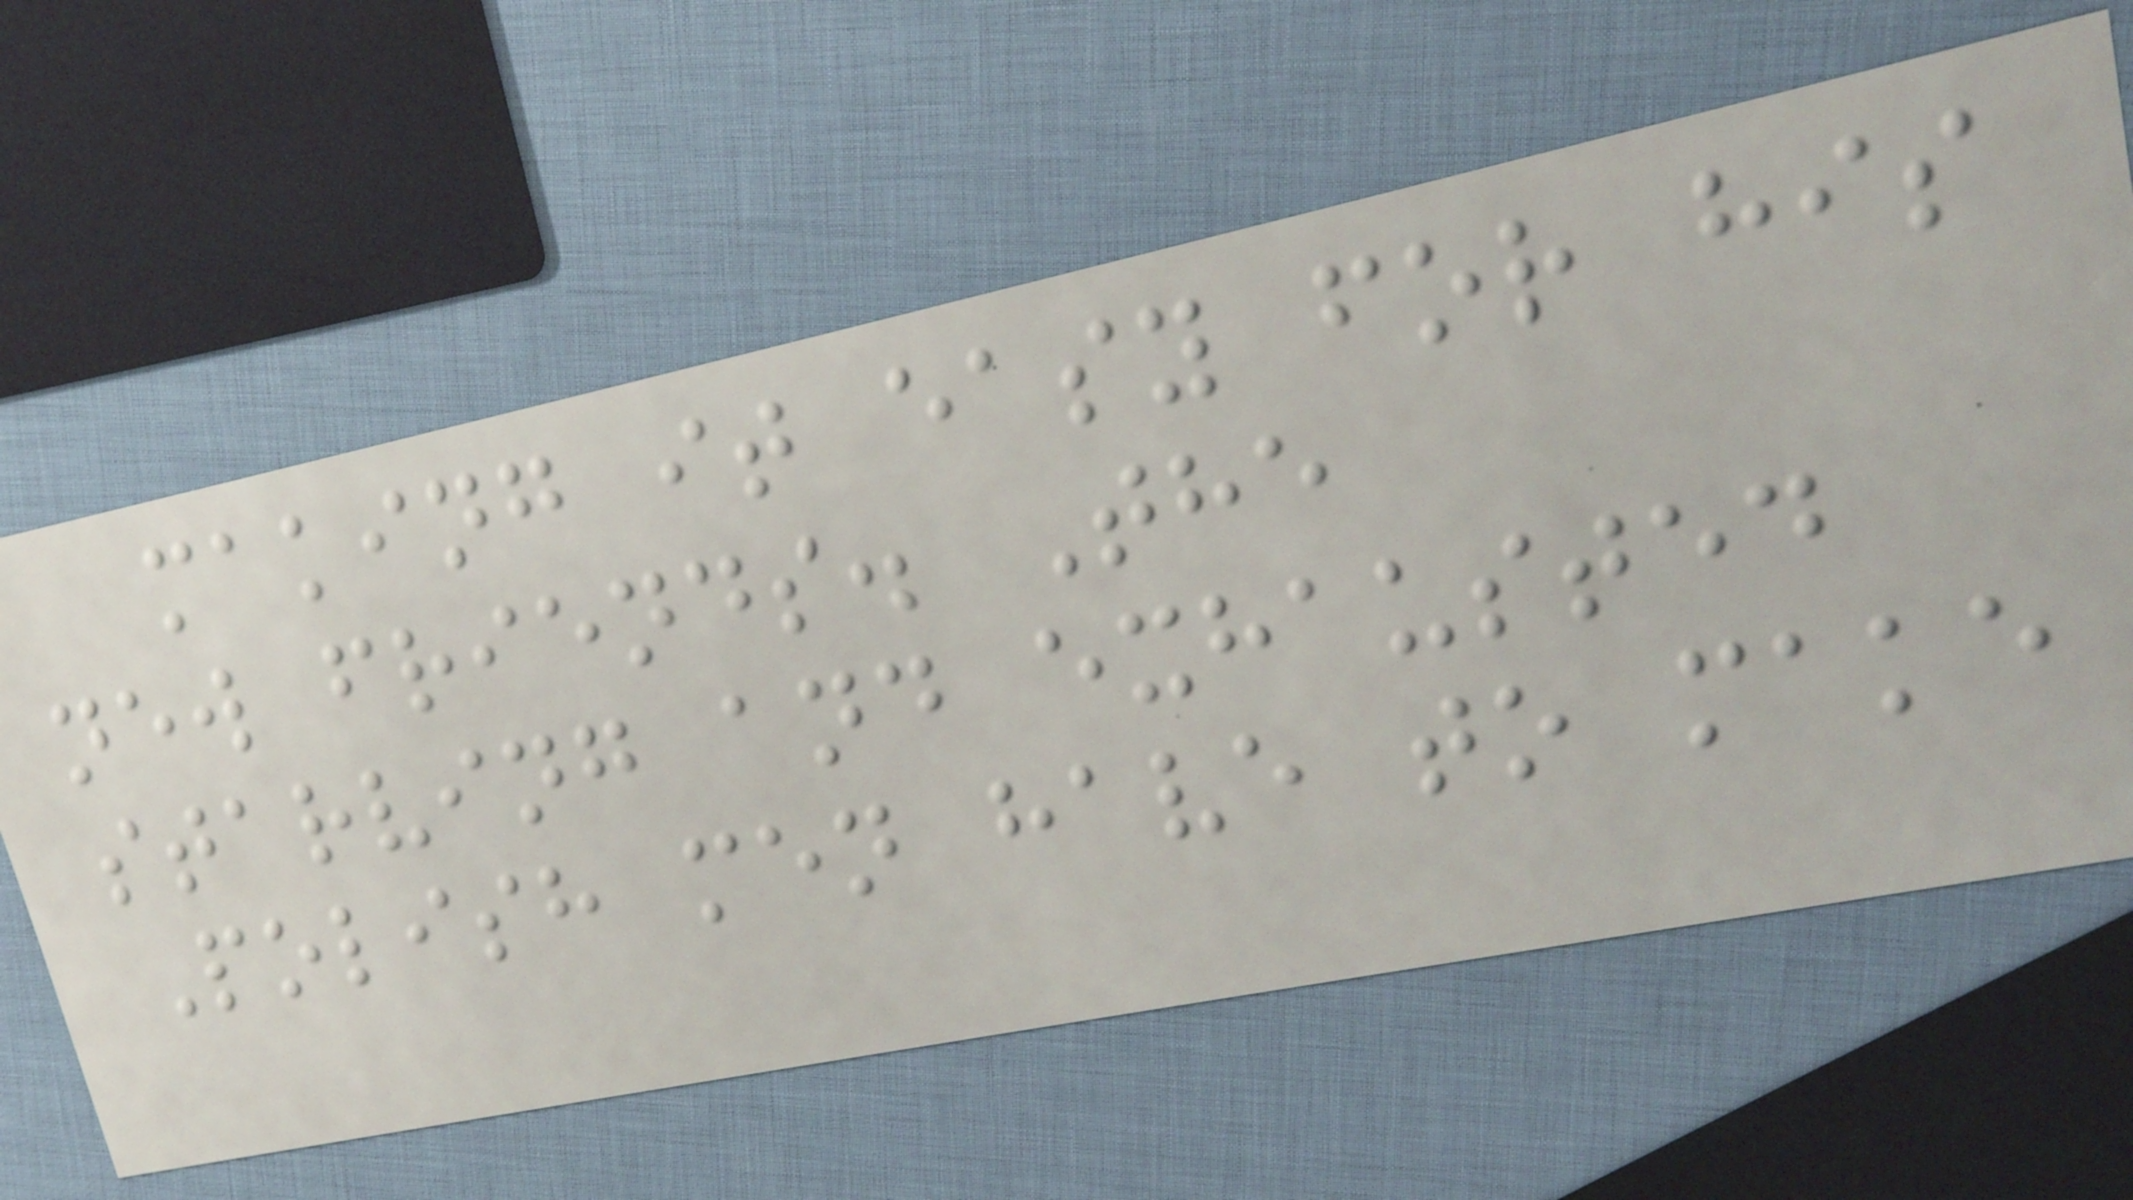making it easy for his
new friends. The
starving and exhausted
Polish men have to make
